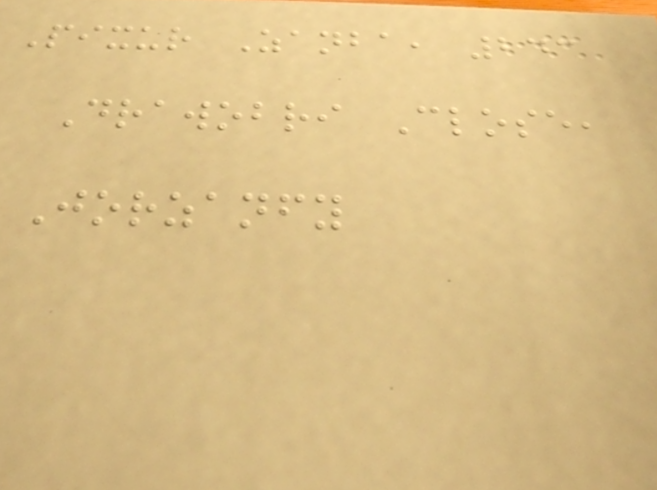Pixur Zanba, 243
Drawobri Close,
Jorzanfy
